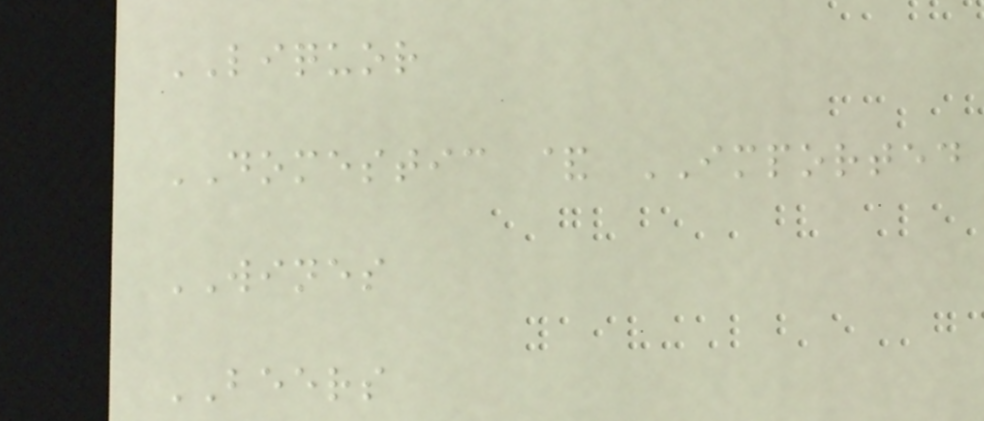LIQUOR
DOMESTIC & IMPORTED
WINES
BEERS
